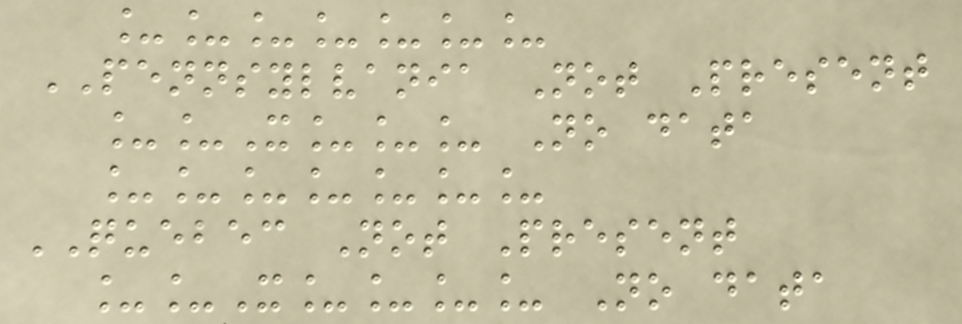_______
PENNSYLVANIA Not Present
__X___ No data
_______
QUEBEC Not Present
__X____ No data
